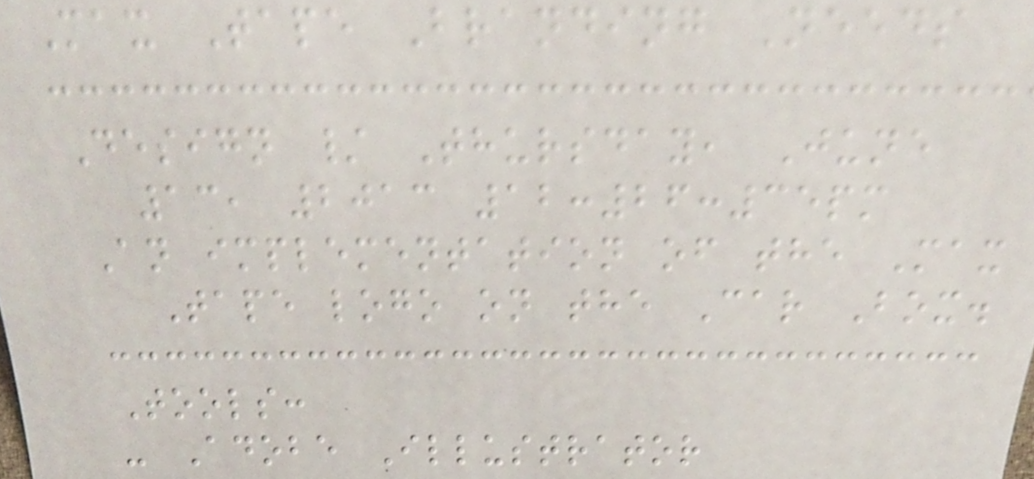Max Tape Branding Needs
Design / Thursday, June
13, 2013 12:26:35pm
An implementation of the Max
Tape logo on the Car Box.
Tools:
- Adobe Illustrator
